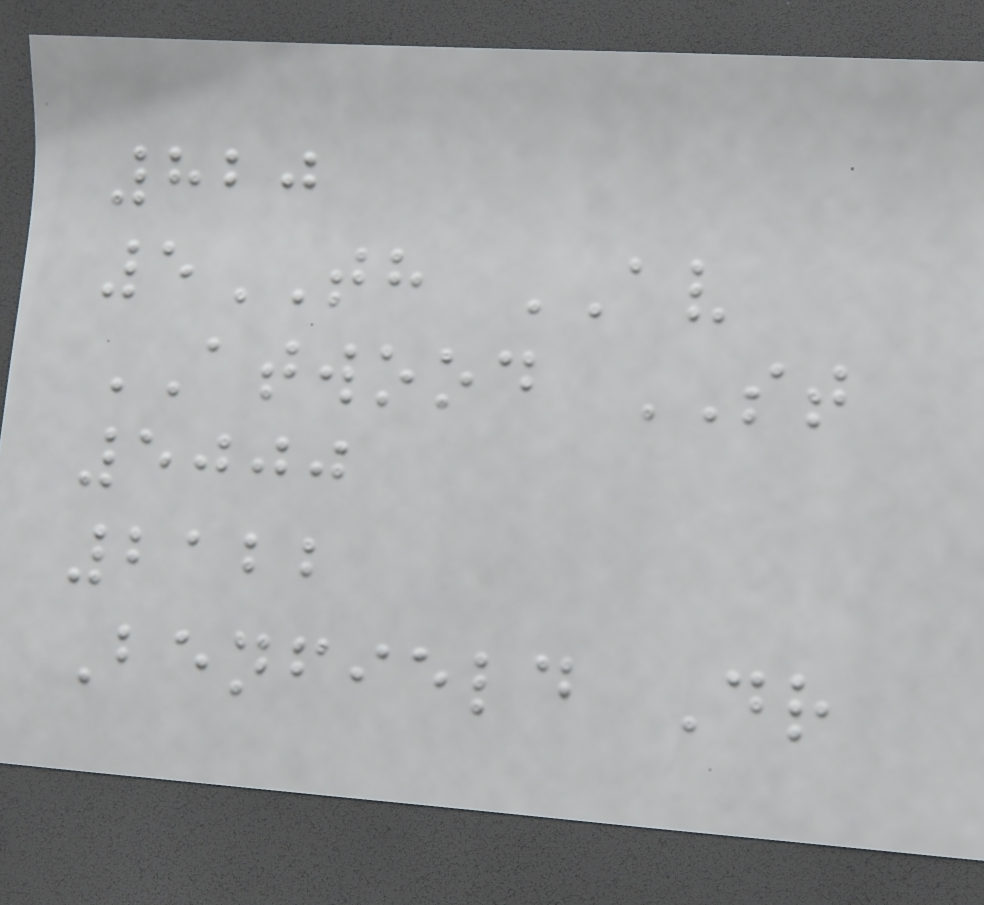820
5TH AV
ATWOOD ST
5000
2122
Benfield Dr
